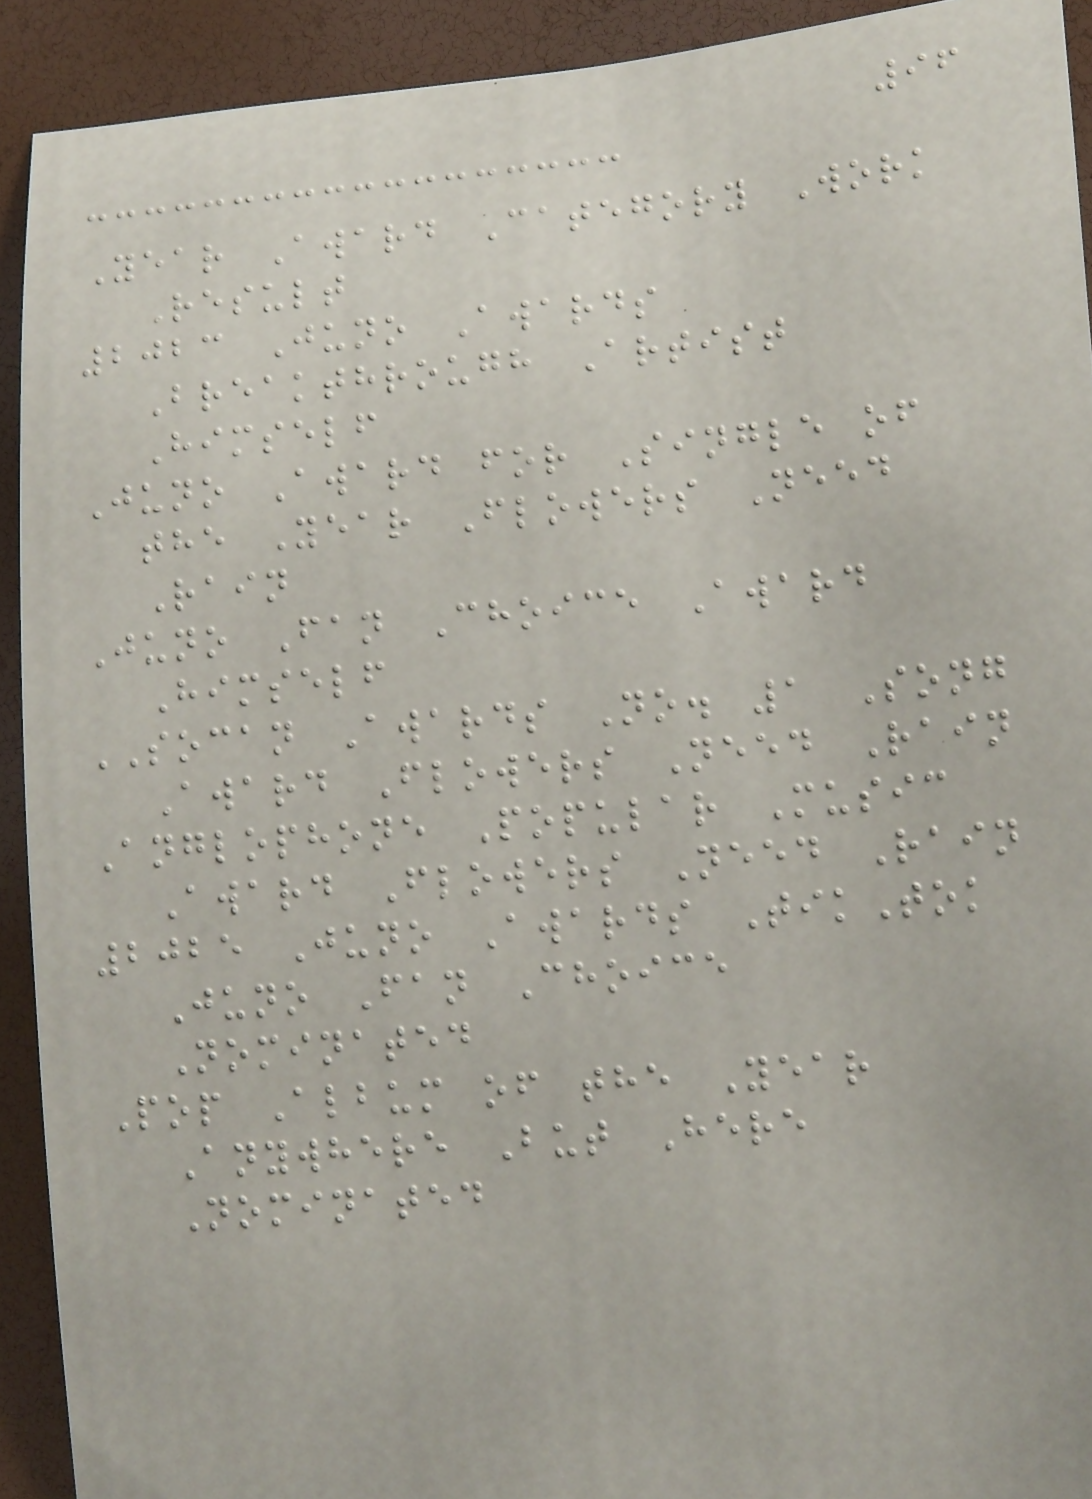96
Year Award Category Work
Result
2023 Juno Awards
Breakthrough Artist
Himself
Juno Award for Single of
the Year Flowers Need
Rain
Juno Fan Choice Award
Himself
SOCAN Awards No. 1 Song
Award Flowers Need Rain
Anglophone Popular Music
Award Flowers Need Rain
2025 Juno Awards TikTok
Juno Fan Choice
Nominated
Pop Album of the Year
Anywhere But Here
Nominated
